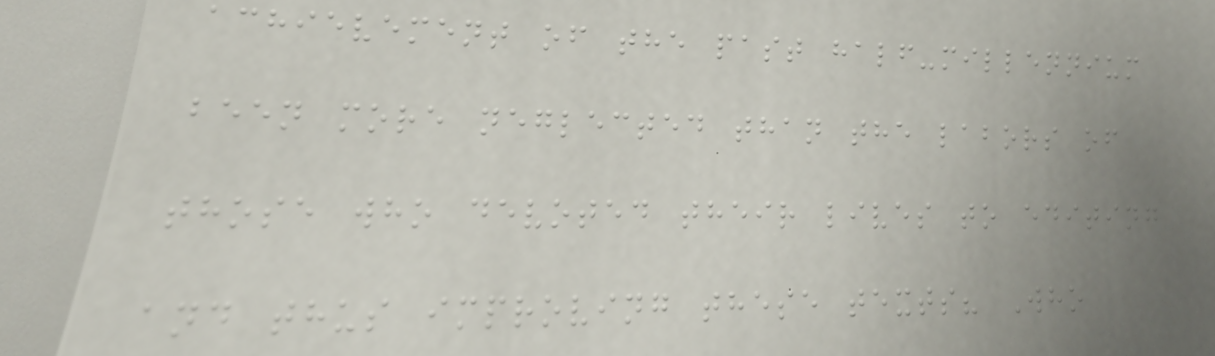achievement of the past half-millennium
been more neglected than the labors of
those who devoted their lives to editing
and thus improving these texts? Who
